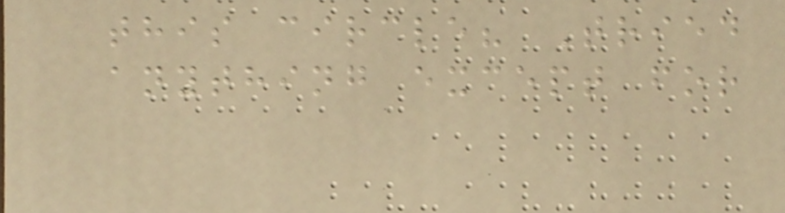this circle? Tried
anything except for
